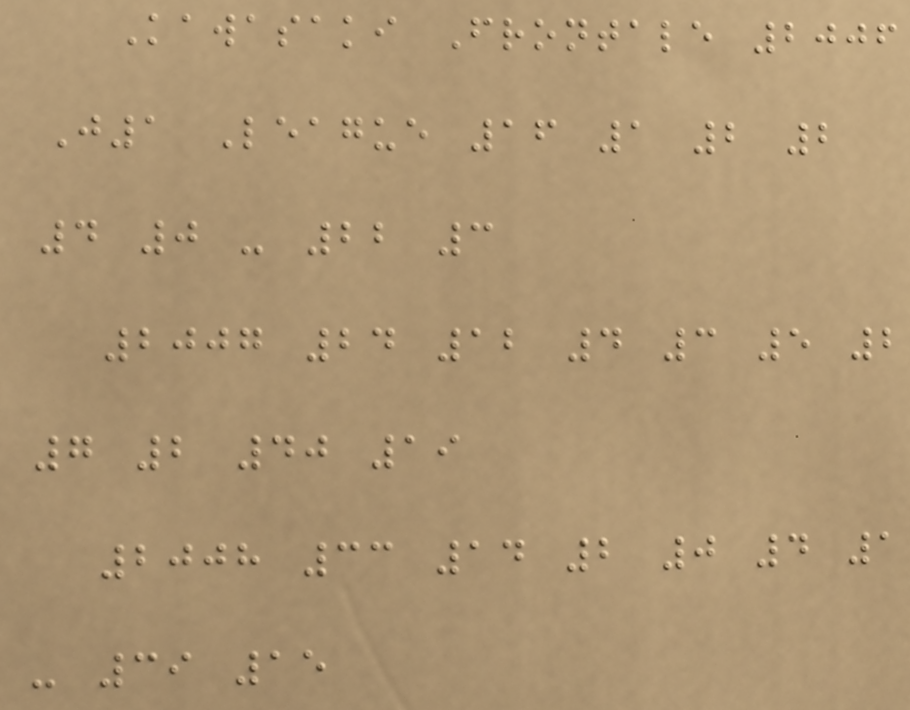Kawasaki Frontale 2006
J1 League 16 1 2 2
4 0 - 22 3
2007 24 12 4 3 5 2
7 2 40 19
2008 33 14 2 0 4 1
- 39 15
